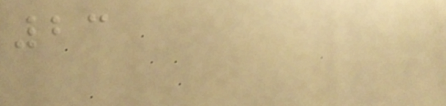23
